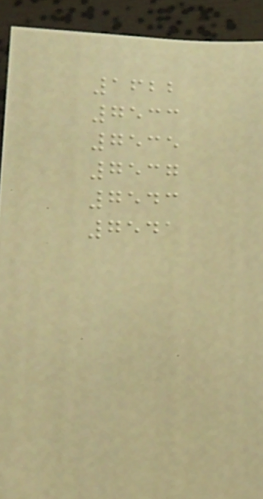1622
7533
7535
7537
7543
7541
